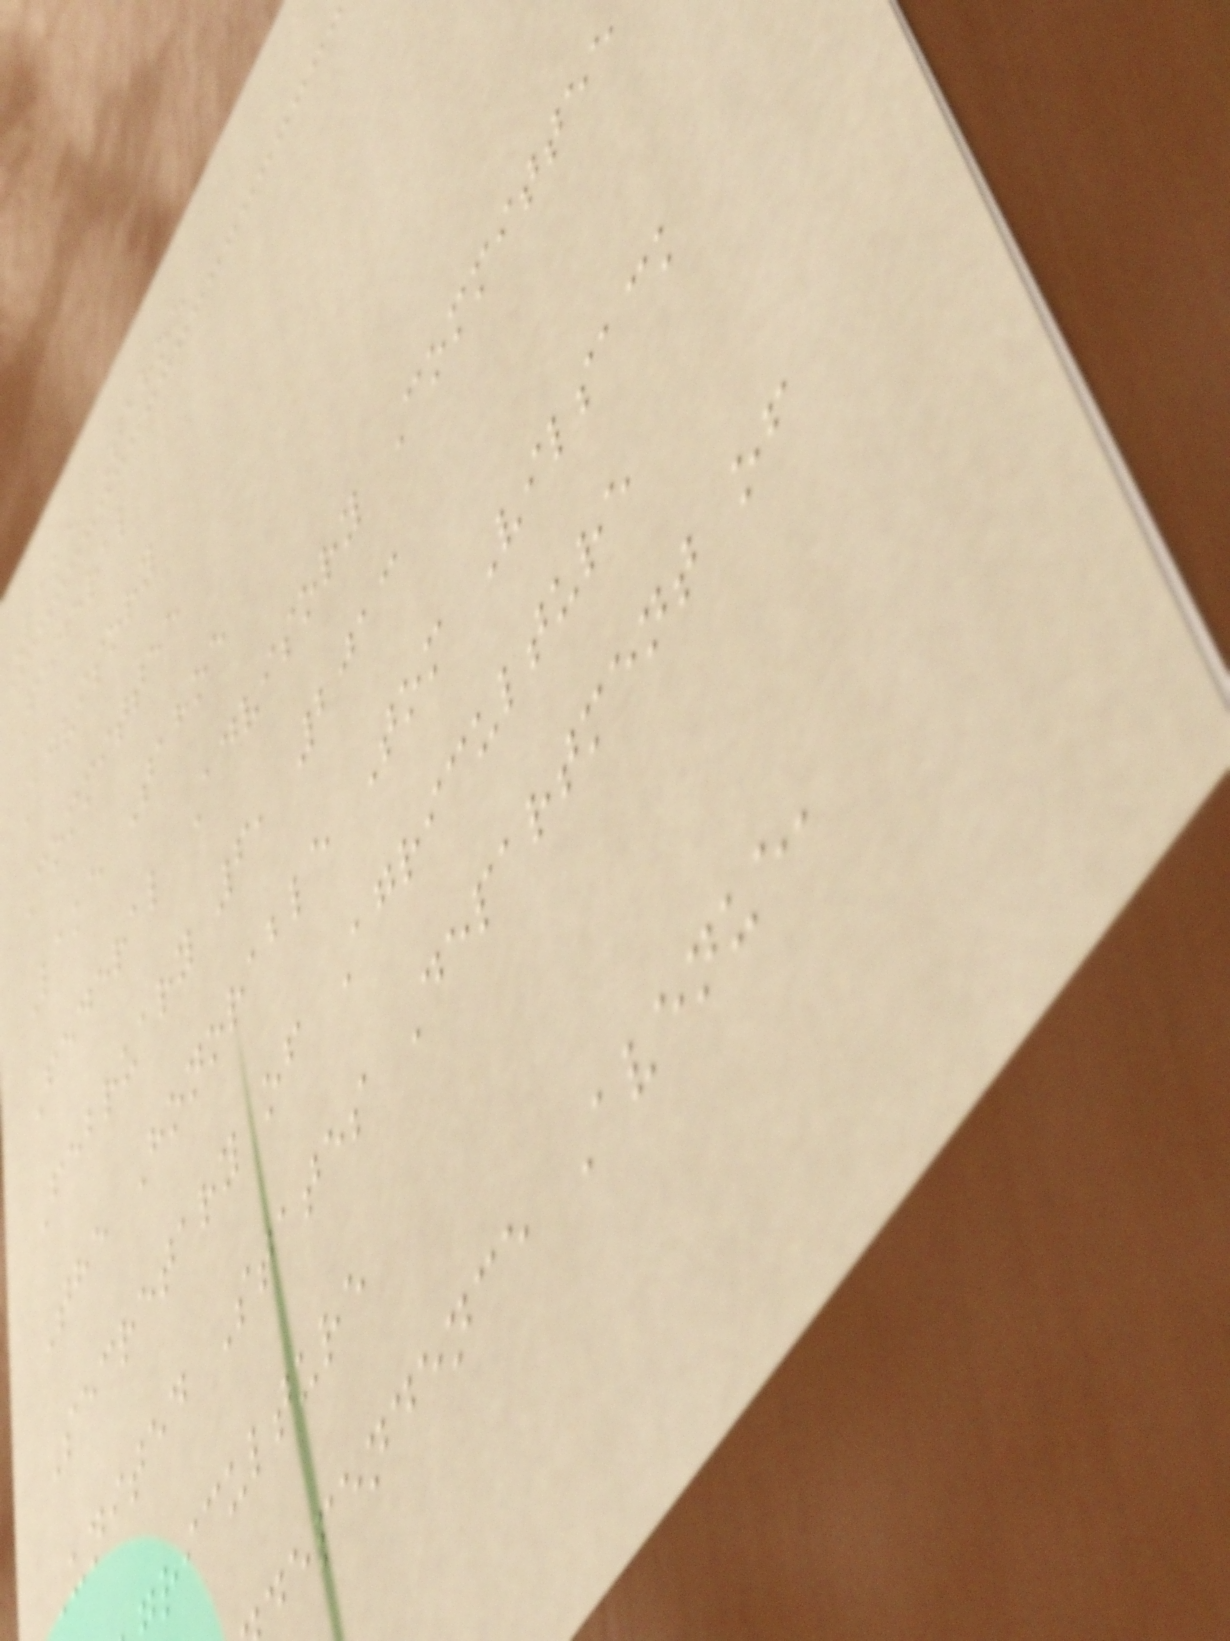Lake Tahoe
Federal
Advisory
Committee
Lake Tahoe
Federal Advisory Committee
February 6, 2013
The Honorable Tom Vilsack
Secretary of Agriculture
United States Department of
riculture
ependence Avenue,
